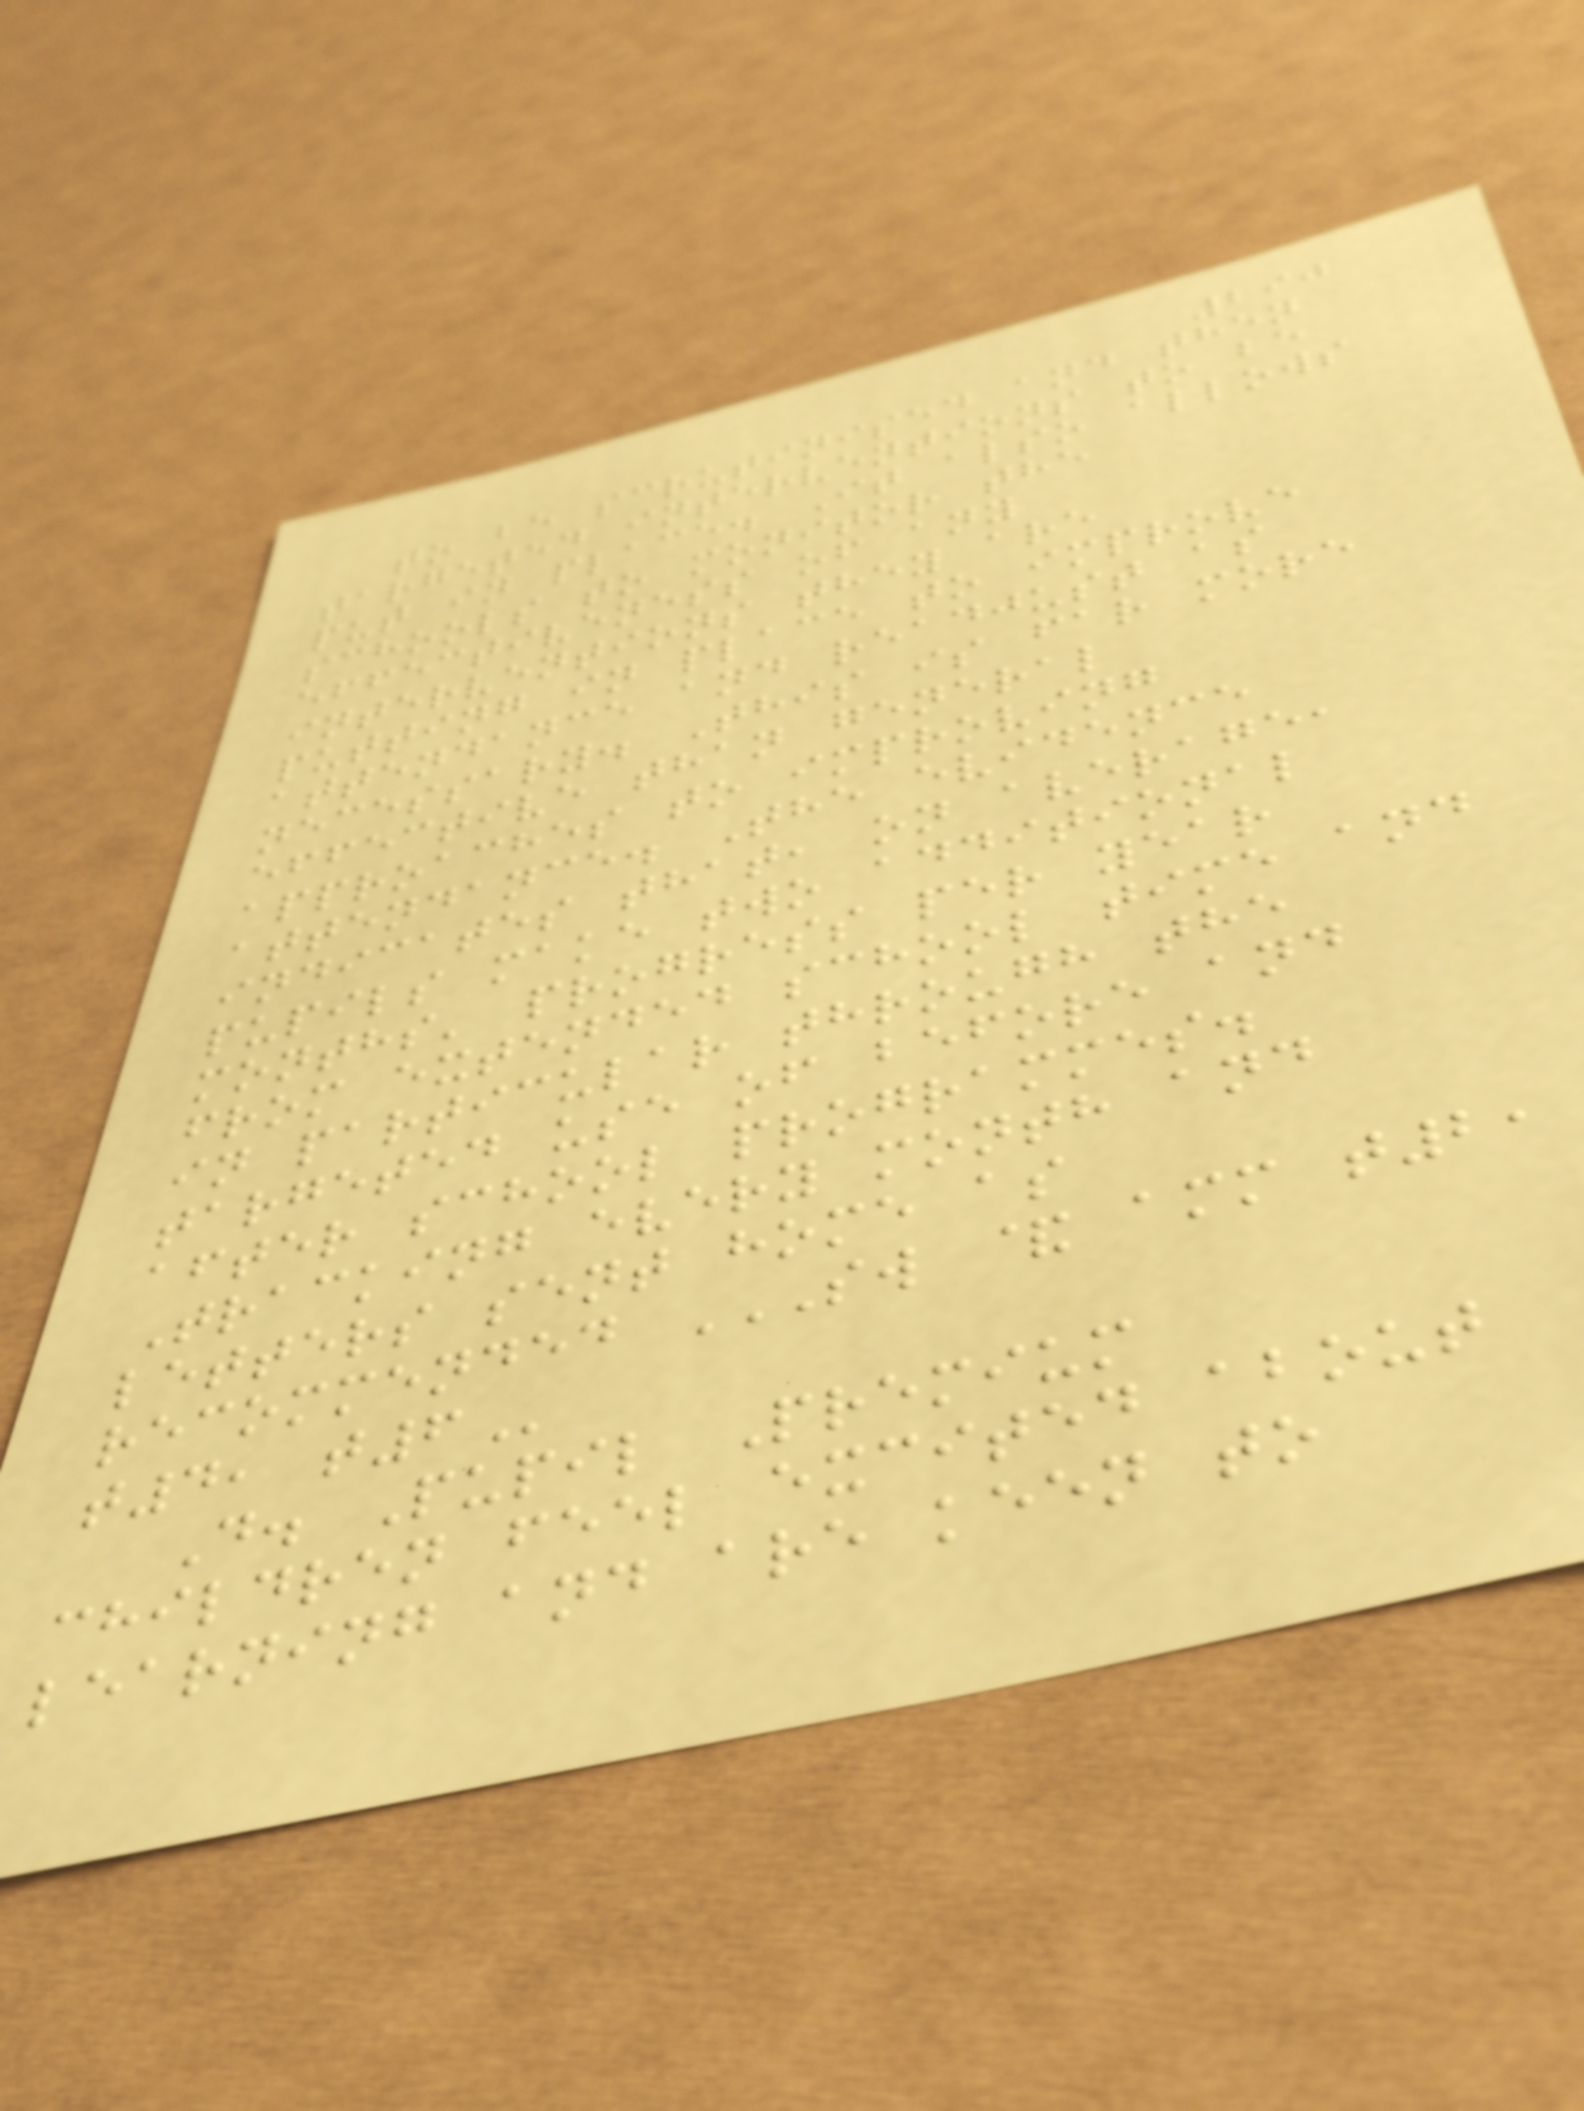290
to be scrutinised and then
targeted interventions to be
put in place. It also allows
schools to monitor the
effectiveness of any
interventions they are
putting in place to improve
attendance and readjust as
necessary. This is far more
effective than general
approaches to improving
attendance. The evidence
indicates that, on average,
pupils make two additional
months' progress per year
from extended school time and
in particular through the
targeted use of before and
after school programmes.
Tracking every month and
letters sent home as
recommended SW & AMM T2,
T4, T6
D. Pupil Premium
children feel excited about
learning and are keen to
